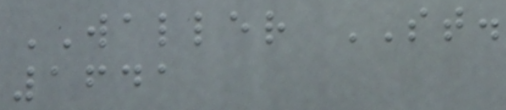WALLER ST.
1641
